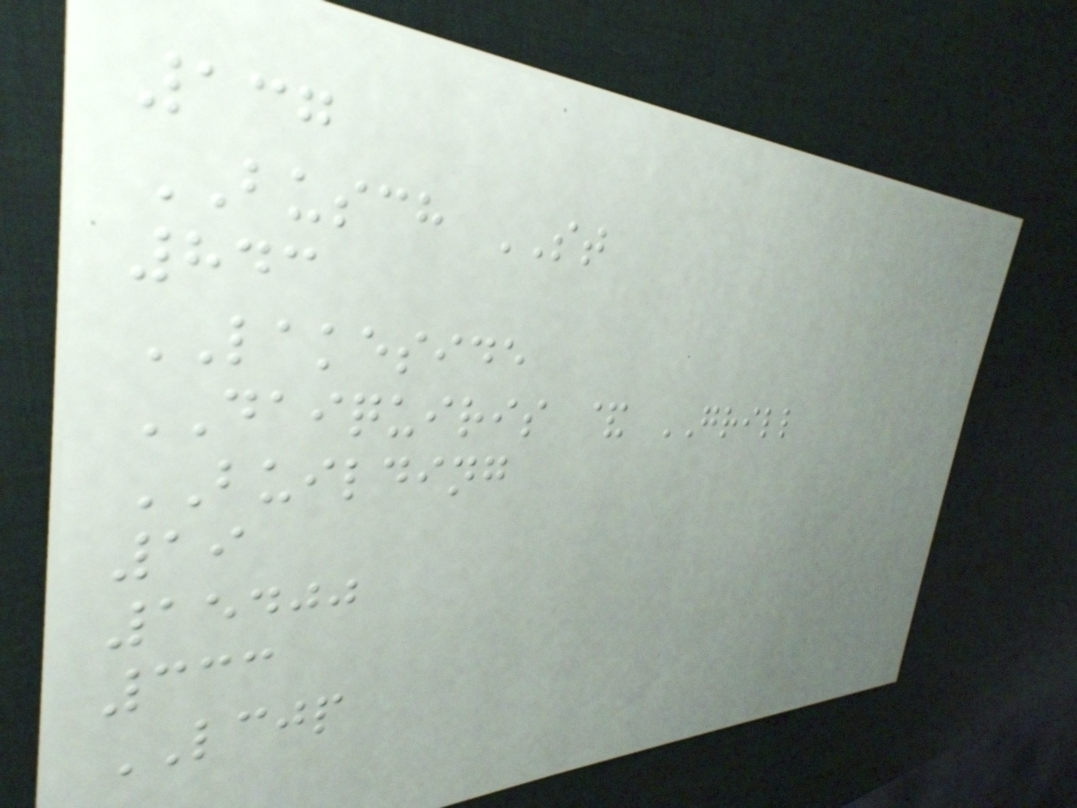137
BUSCH ST
843
LAKESIDE
DAIQUIRIS & GRILL
BUILDING
19
15400
333
LCJP
